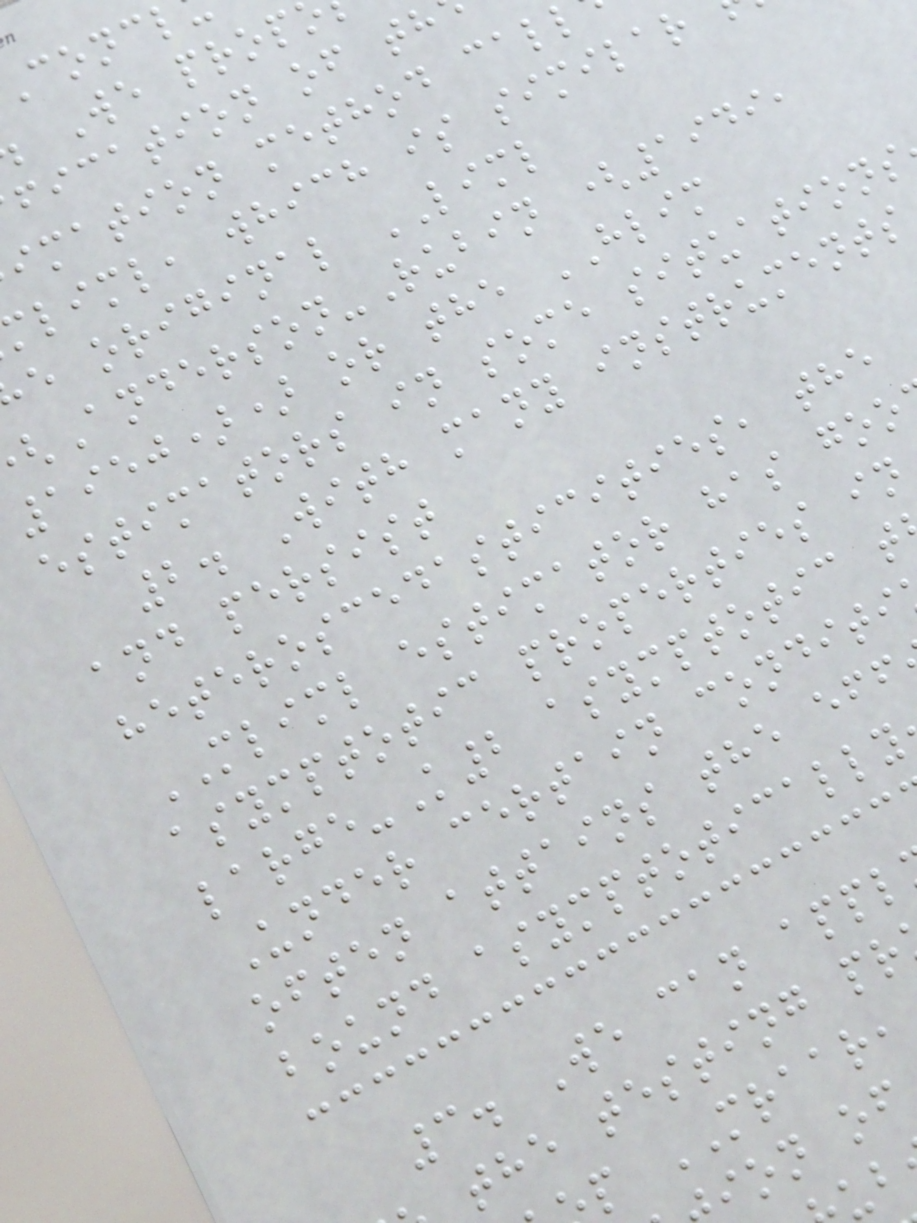We prop
fication of th
imation method cal
liml, which is similar
e original LIML
Anderson-Rubin (1949,
1950)) or the HLIM
estimators in some situations
2. With many instruments
and persist
heteroscedasticities, the
MLIML estimator has goo
asymptotic properties in
large-K2 asymptotic t
Under certain conditi
often attains the eff
bound asymptotically
3. We can appl
the testing pr
p MRAAR,
